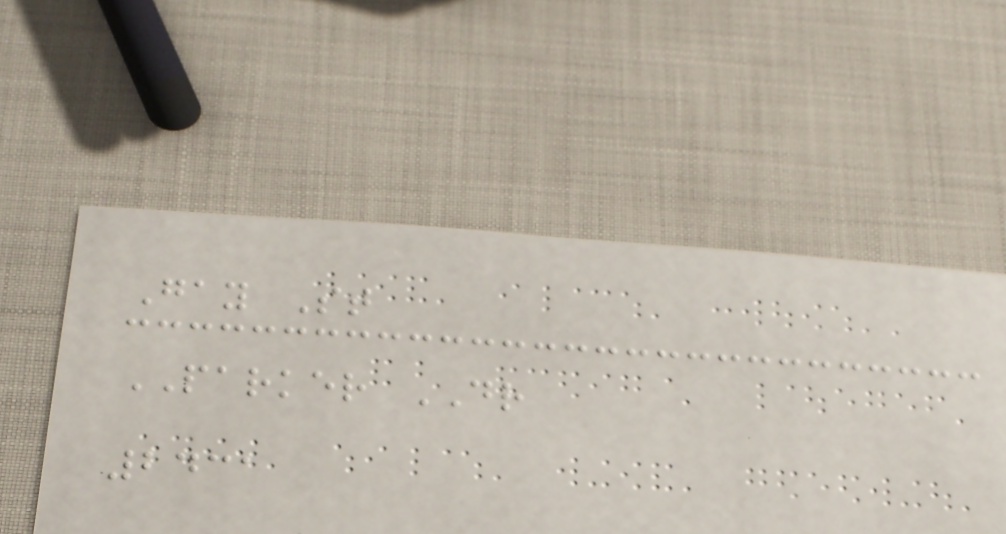Gay St
PARKER DR
2431
